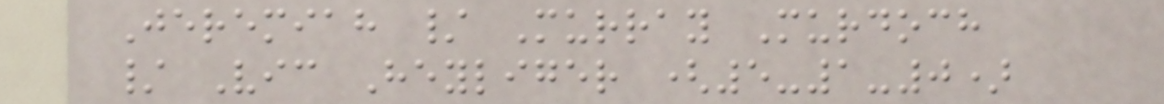Jeremiah / Murray Murdoch
/ Vic Heyliger (5-1-0)
